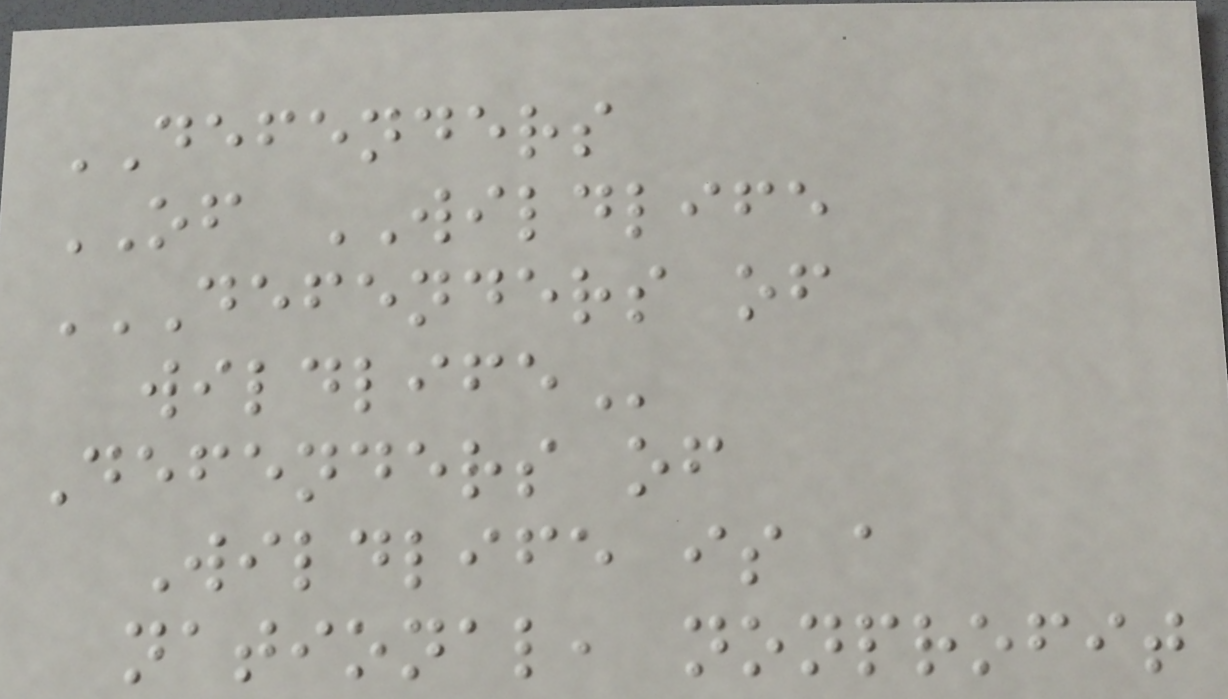DEFENDERS
OF WILDLIFE
DEFENDERS OF
WILDLIFE
Defenders of
Wildlife is a
national, nonprofit
